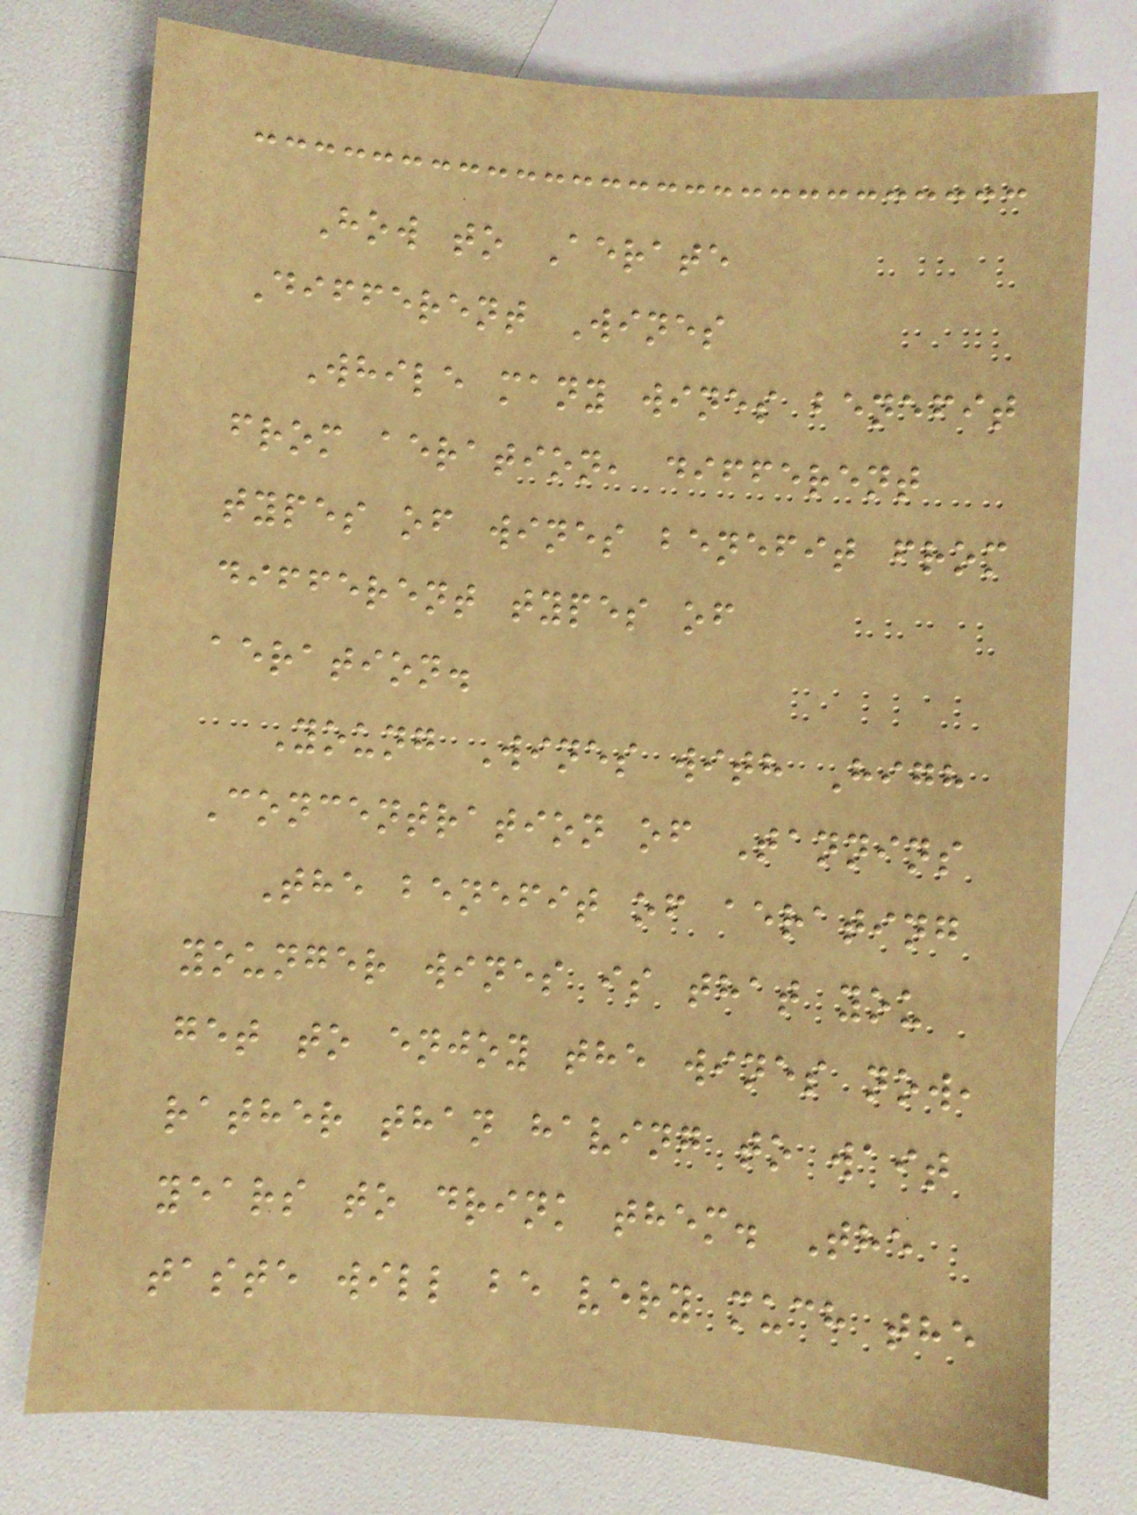How to Aerate
Different Wines
While many wines benefit
from aeration, different
types of wines benefit from
different types of
aeration.
Young Wines with High
Concentration of Tannins
The benefit of aerating
younger wines is that you
get to enjoy the wines now,
rather than having to wait
years to drink them. The
taste will be very much the
